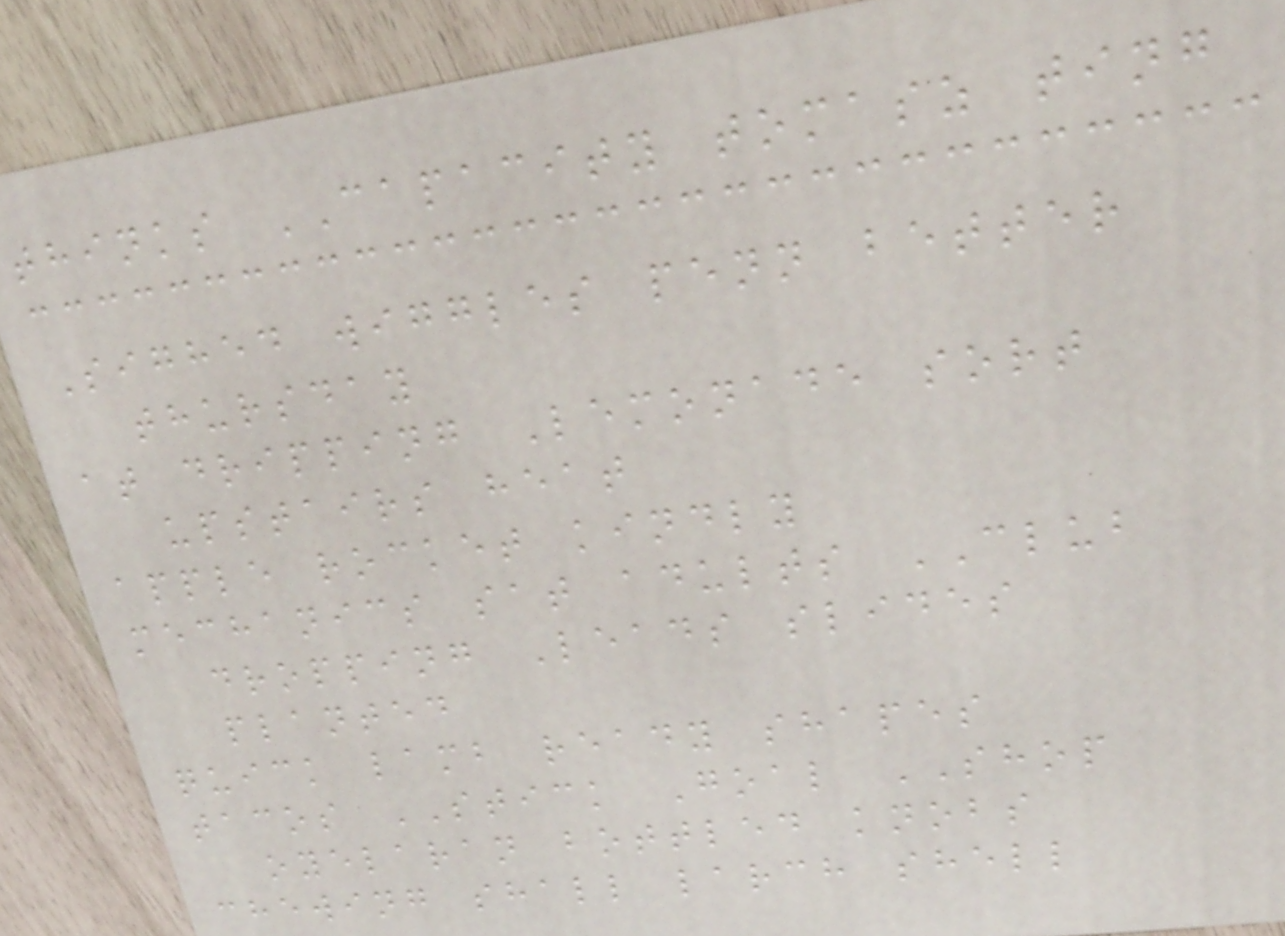thinks CAPACITY tomasz ting
Sighed wiggles penn better
thursday
at dripping Lemonade sort
upstairs heat
apple rocket kindly
mechanics sat adults CLUB
dropping Leads slides
planted
quick lamb ready shapes
tacos STICK Goal SHOP
oyelaran bottled knobs
chewing shall larch shell
